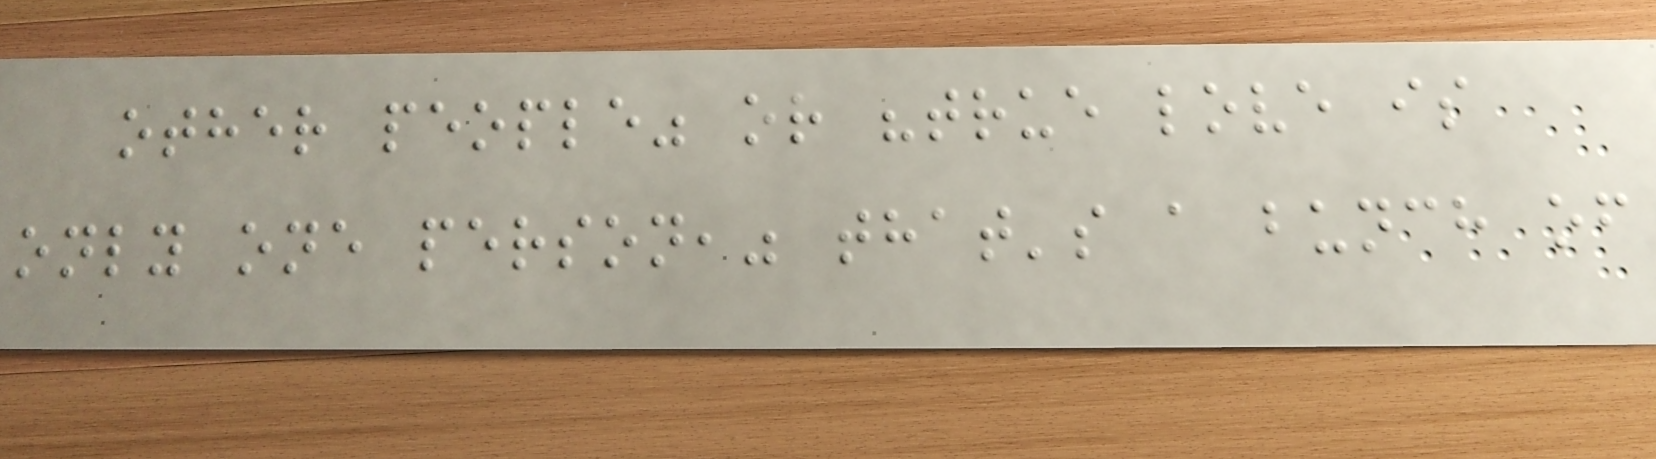other people" or "true love is
only one person," that's a bunch of
